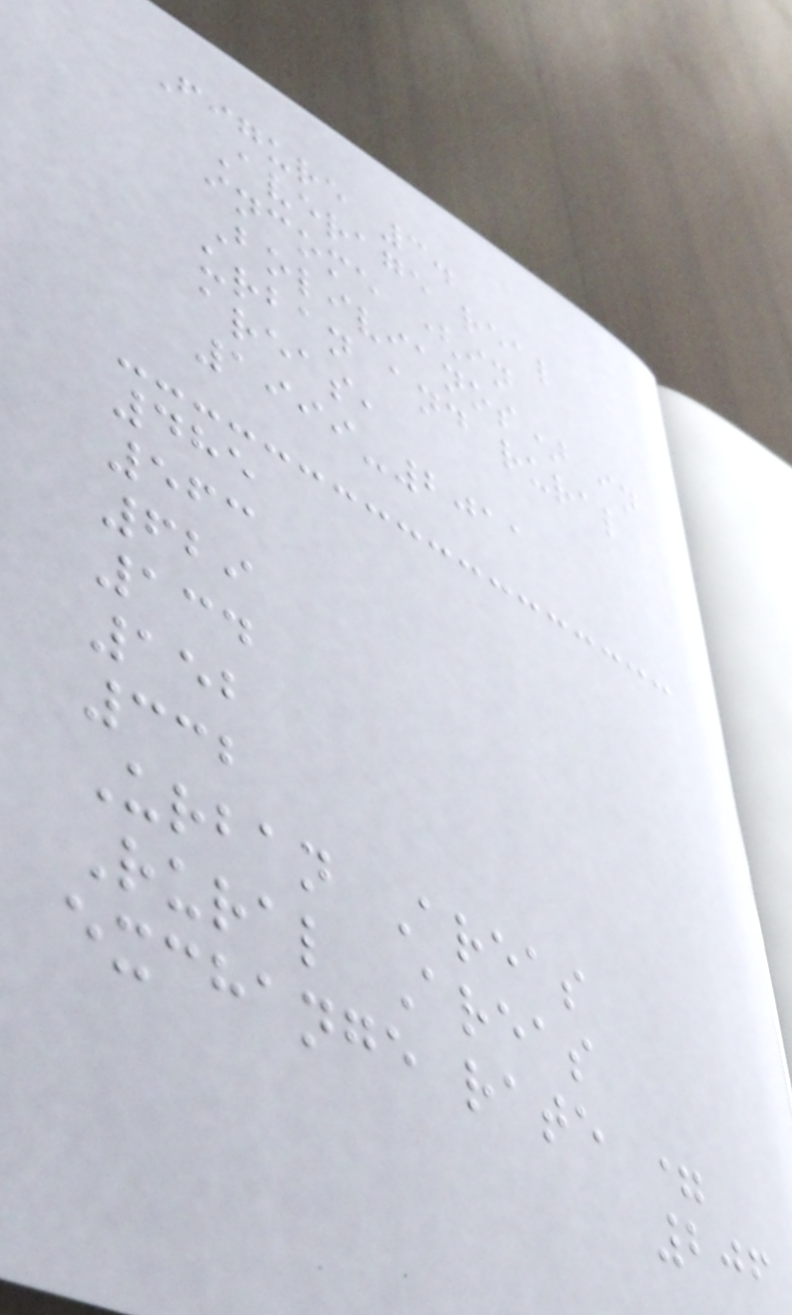Figure 3.
Average real
income (in
Bolivianos) in
urban and rural
areas,
1999-2011
485
563
629
134
152
332
Urban Areas
Rural Areas
exchange rate =
206
